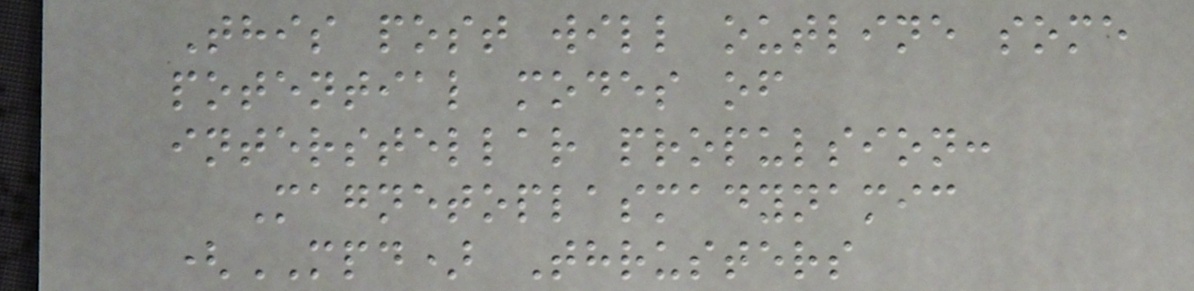This post will outline some
potential modes of
interstellar propulsion:
Magnetoplasmadynamic
(MPD) Thrusters
